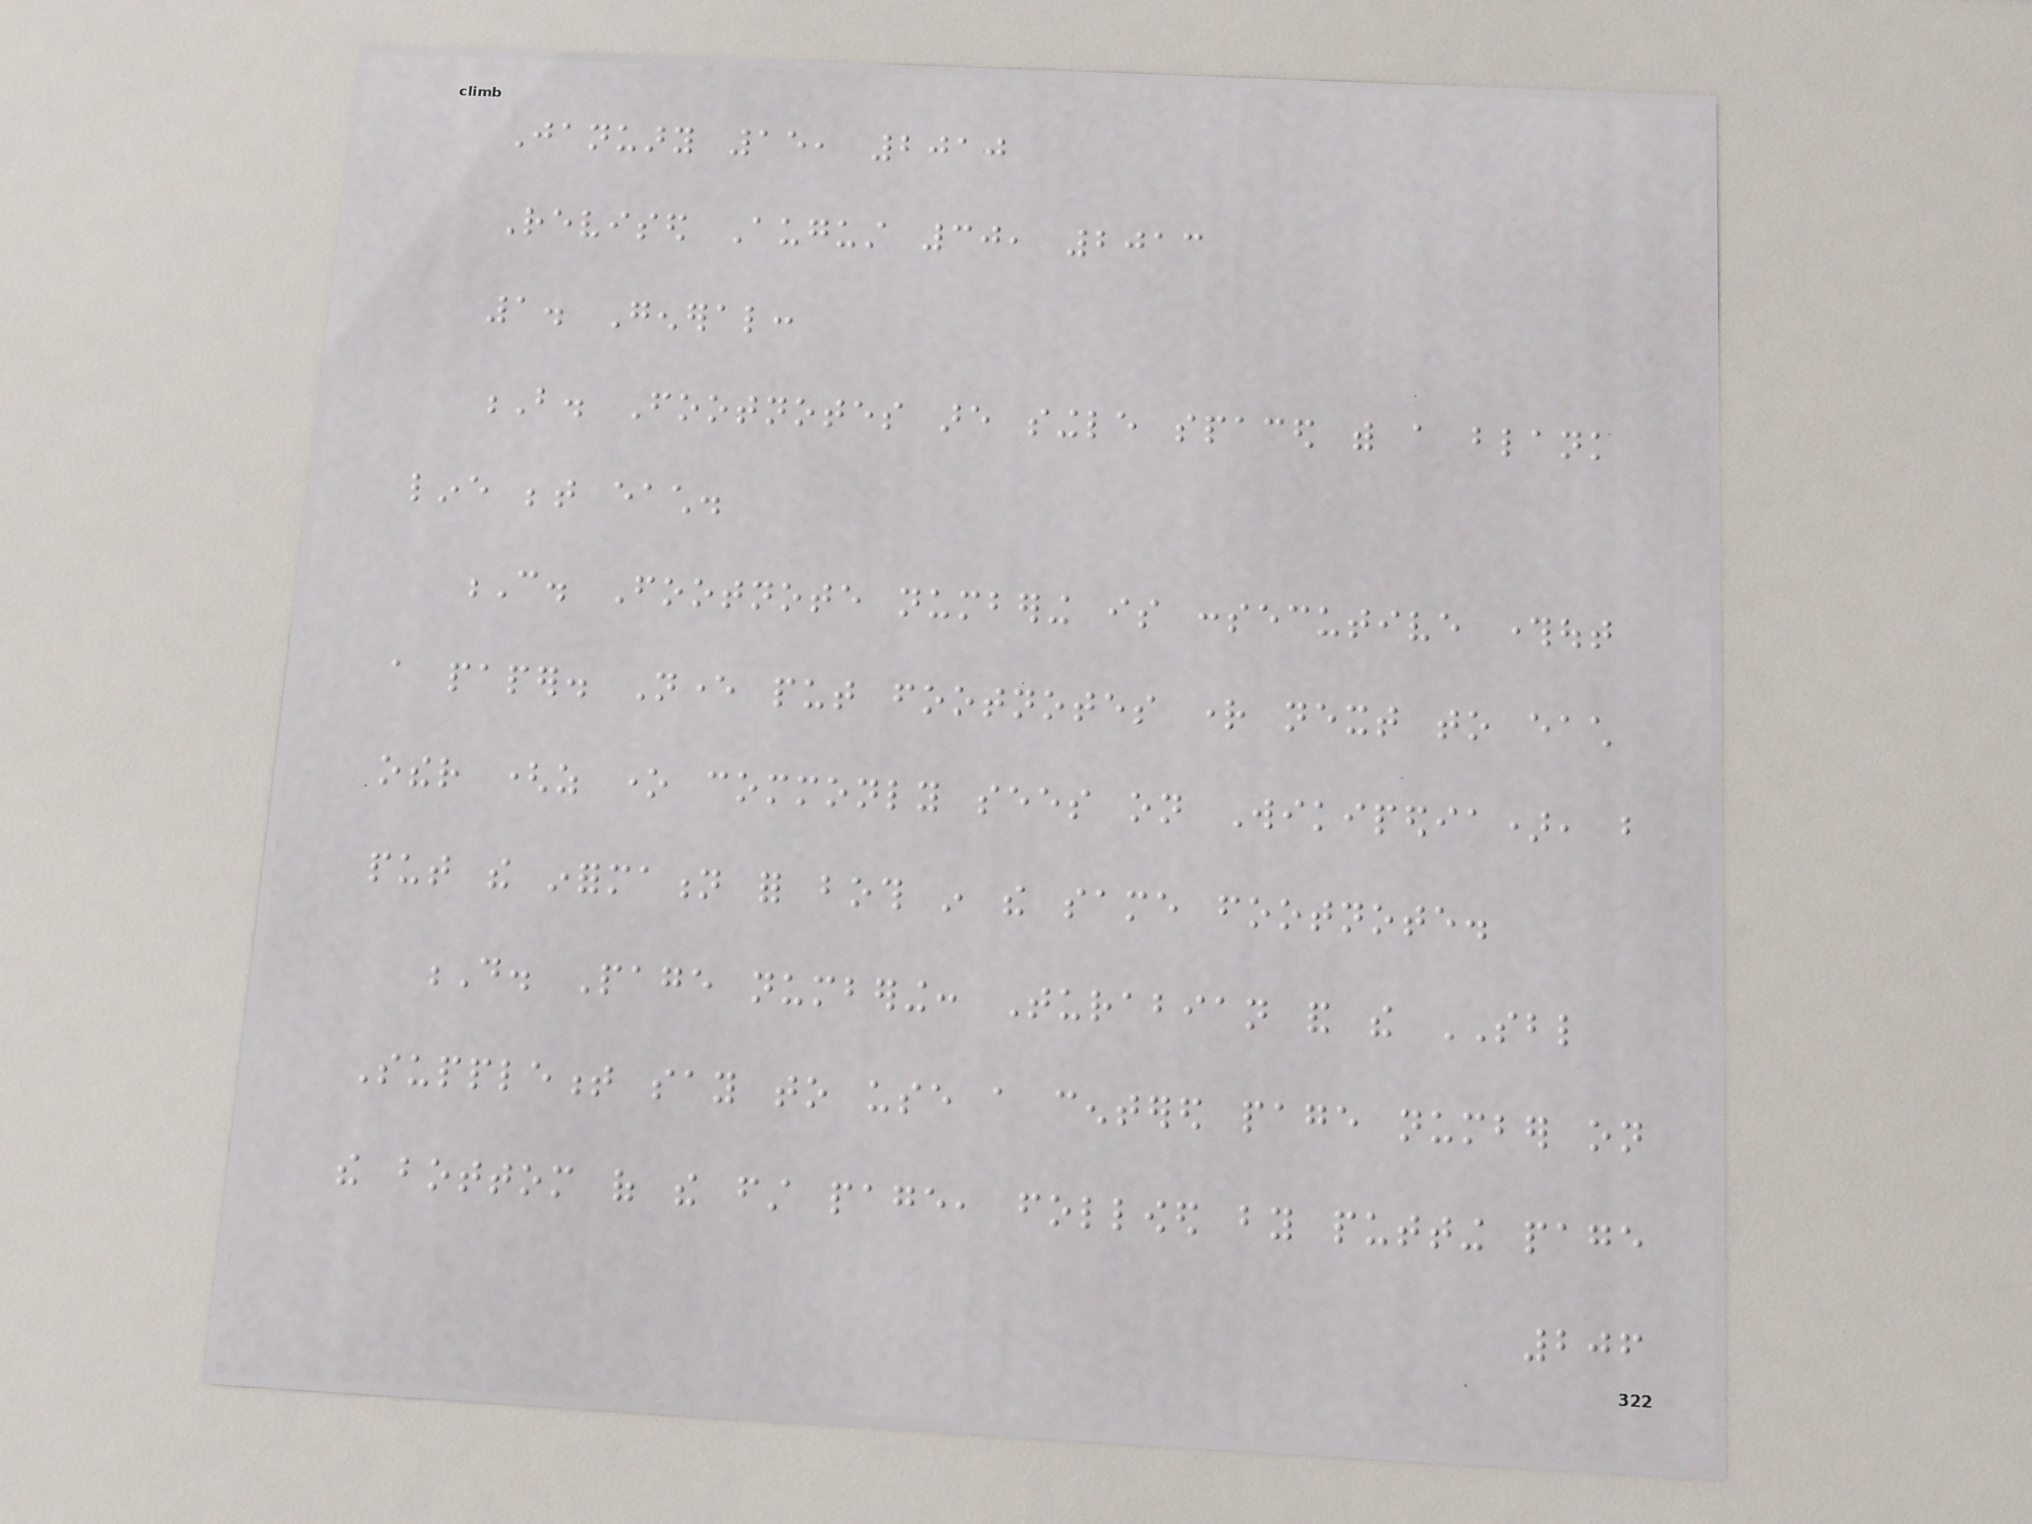January 15, 2010
Revised August 30, 2013
1. General:
B. Footnotes are single spaced with a blank
line between each.
C. Footnote numbering is consecutive throughout
a paper. Never put footnotes right next to each
other (as one commonly sees on Wikipedia), but
put the information for both in the same footnote.
D. Page numbering: Turabian and the SBL
Supplement say to use a centered page number on
the bottom of the first page, followed by putting page
206
